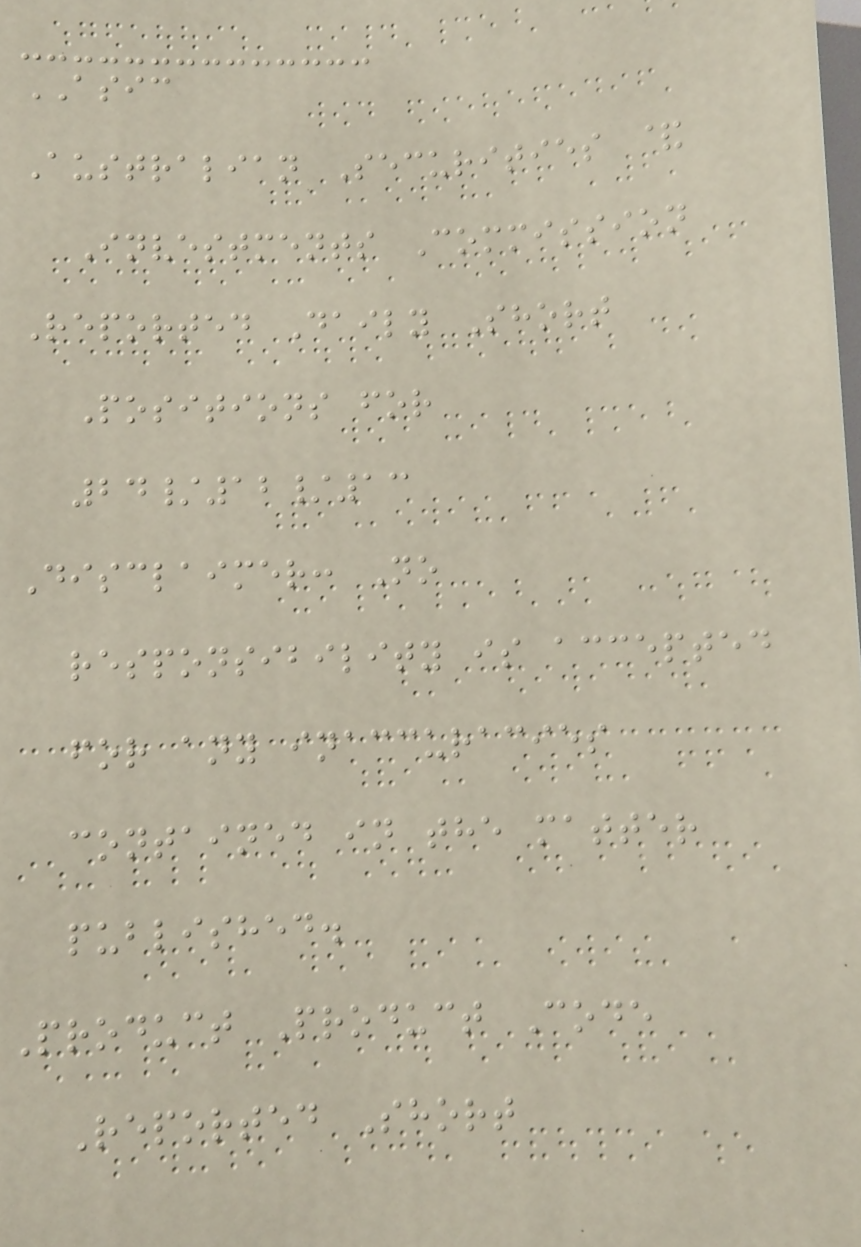ASIC
Australian Securities &
Investments Commission
Reported Daily Short
Positions for
24/12/13
Disclaimer: No
responsibility is accepted
for any inaccuracies
contained in the matter
published.
Product Product Code
Reported Short
